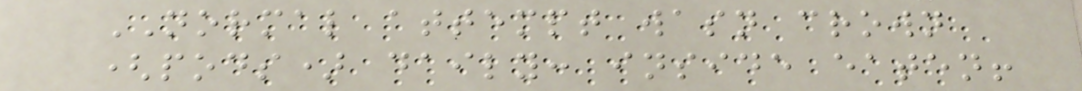NORMAL attempt wasn crown
(pods) daily: inside eaten!
